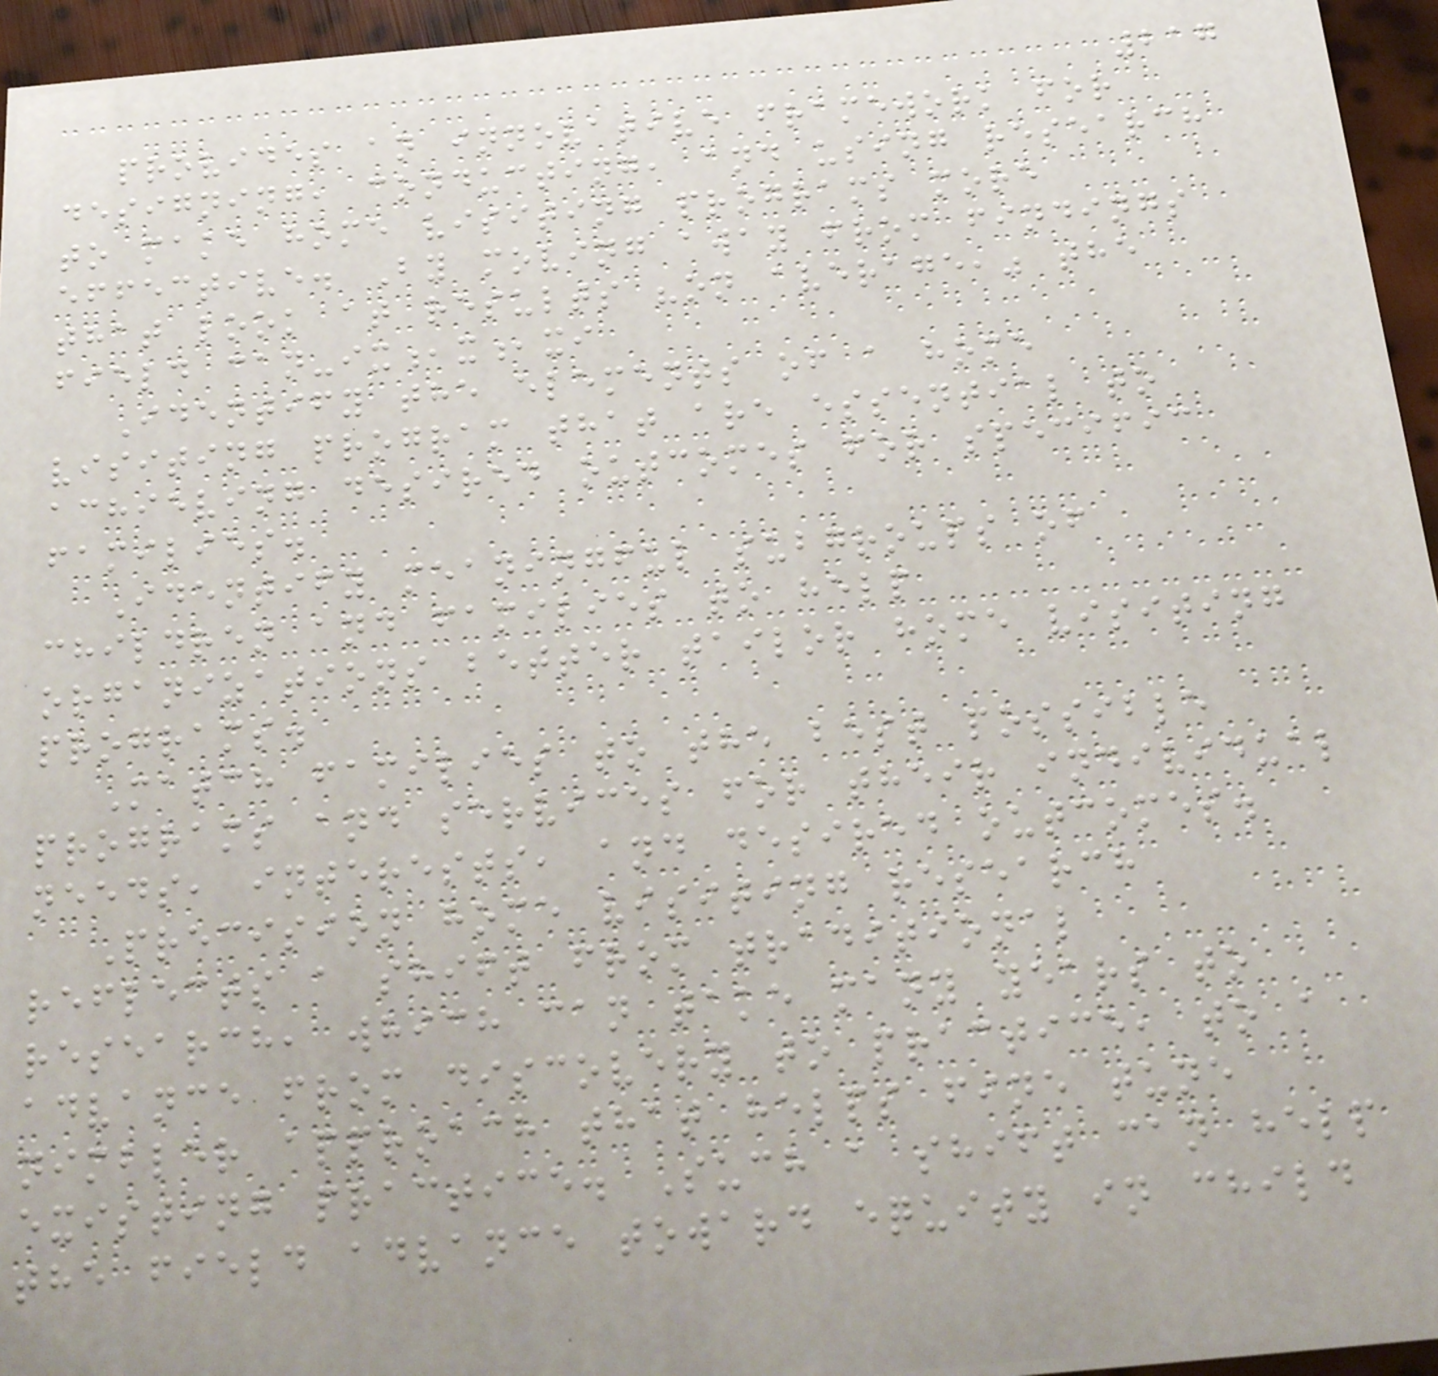217
provides an innovative framework for
designing, conducting, and using research
to make home visiting programs more
effective. By moving away from findings
that look at results "on average," the
field can-ix,x,xi
Identify the elements of a home
visiting program that are essential to
achieving desired outcomes for specific
families.
Identify meaningful subgroups of
children and families to help
organizations better tailor home visiting
programs.
Match families to the best possible
programs and services for their individual
needs, interests, and desired outcomes.
Precision home visiting research
reflects a shift from traditional
research, which can take many years to
advance from discovery to practice, to a
nimbler approach that helps fine tune
existing practice. Such a shift can help
the field advance toward equity in child
